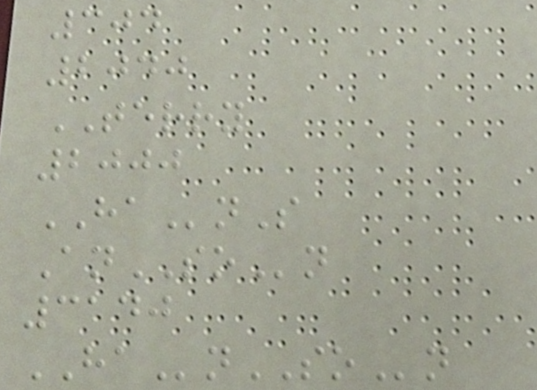304
2040
TERRY
2000
HAnS
AnSOn
3140
HAnSOn
